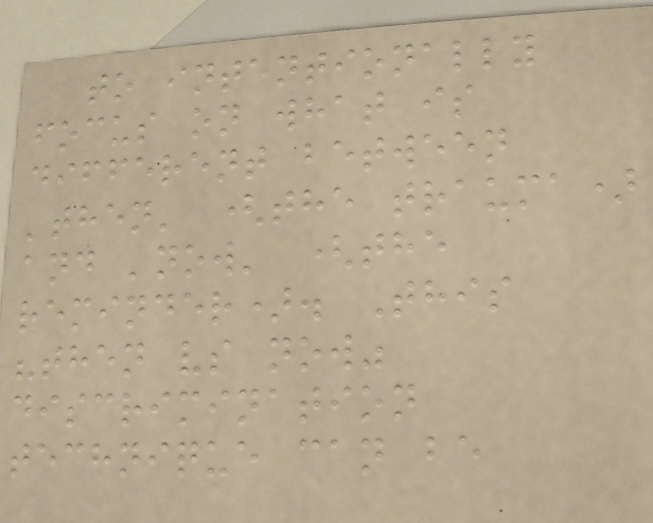to intentionally
focus on what is
different between
'then' (the trauma)
and 'now' (the
reminder). This
"then vs now"
discrimination
technique can be
